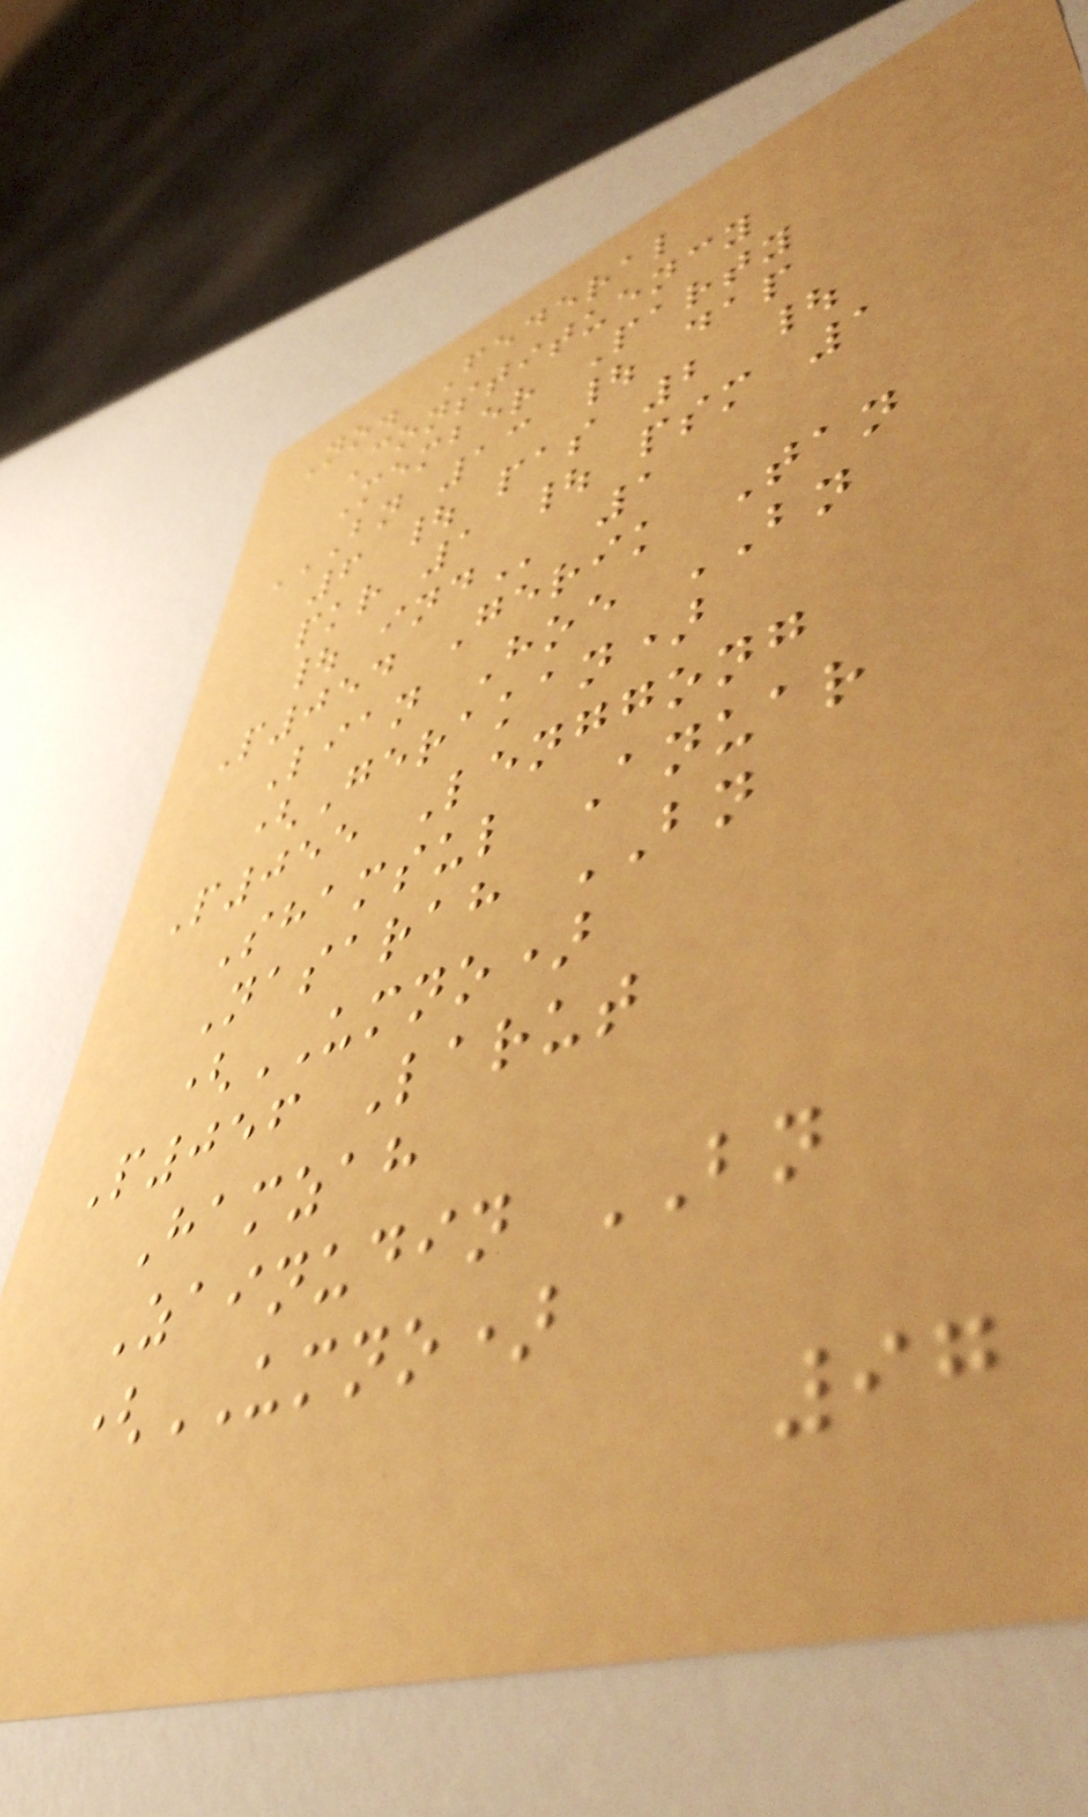No. Federal
Constituency
Member Party
BN 13 | DAP
6 | PAS 2 |
PKR 1 | PSM 1
| IND 1
P054 Gerik Tan
Lian Hoe BN
(Gerakan)
P055 Lenggong
Shamsul Anuar
Nasarah BN
(UMNO)
P056 Larut
Hamzah
Zainudin BN
(UMNO)
97
